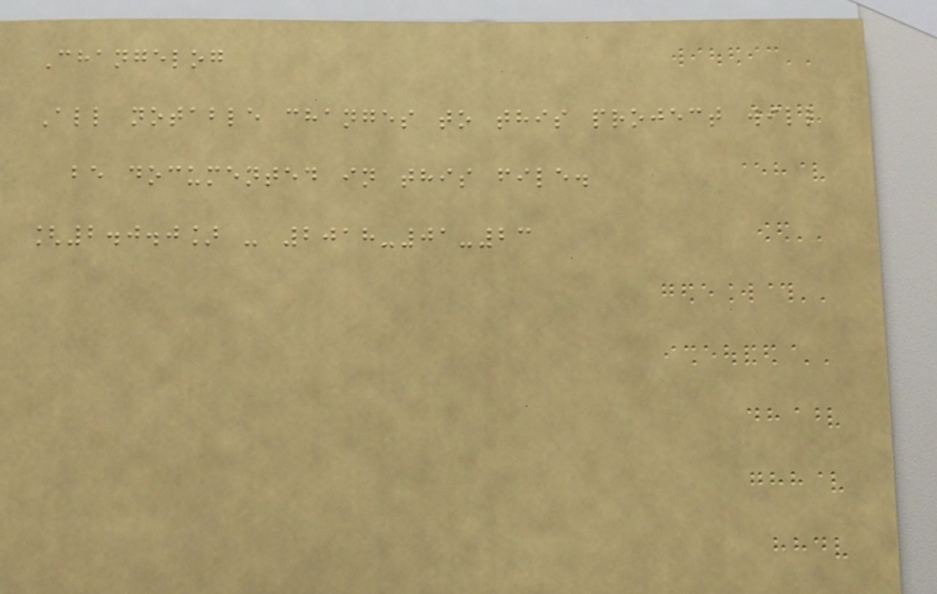Changelog
All notable changes to this project will
be documented in this file.
[2.0.0] - 2018-01-23
